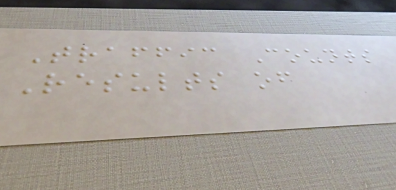Traffic Counts
Results of
